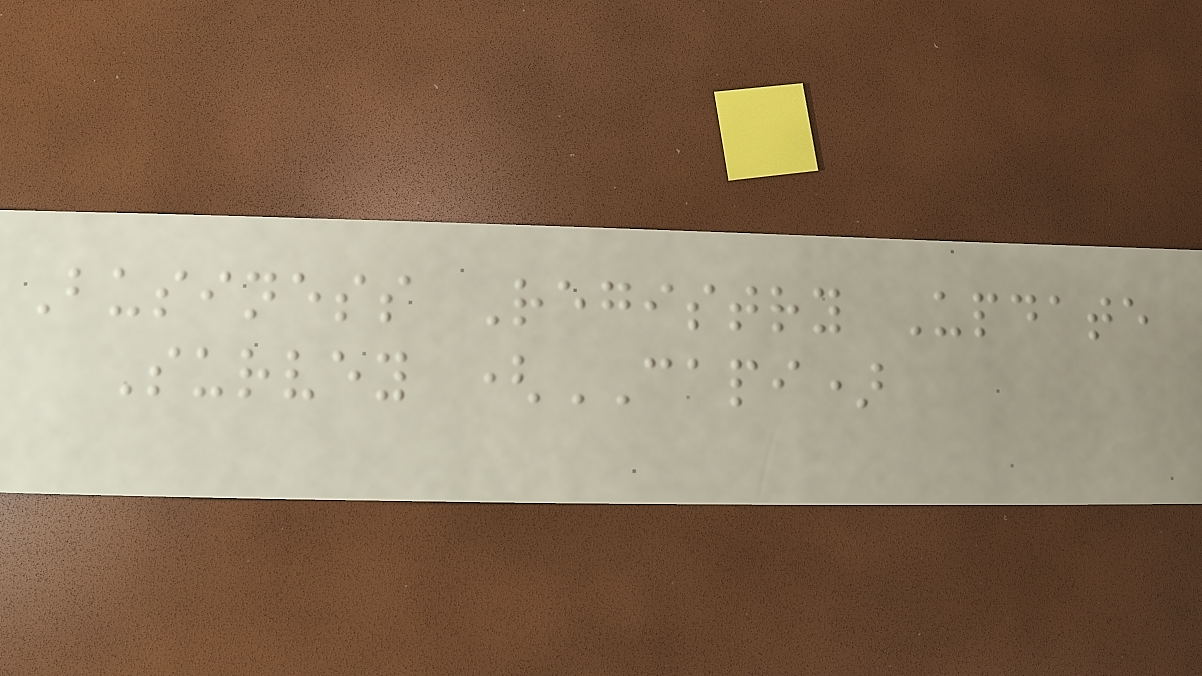Business Registry Update
Survey (CAPI)
